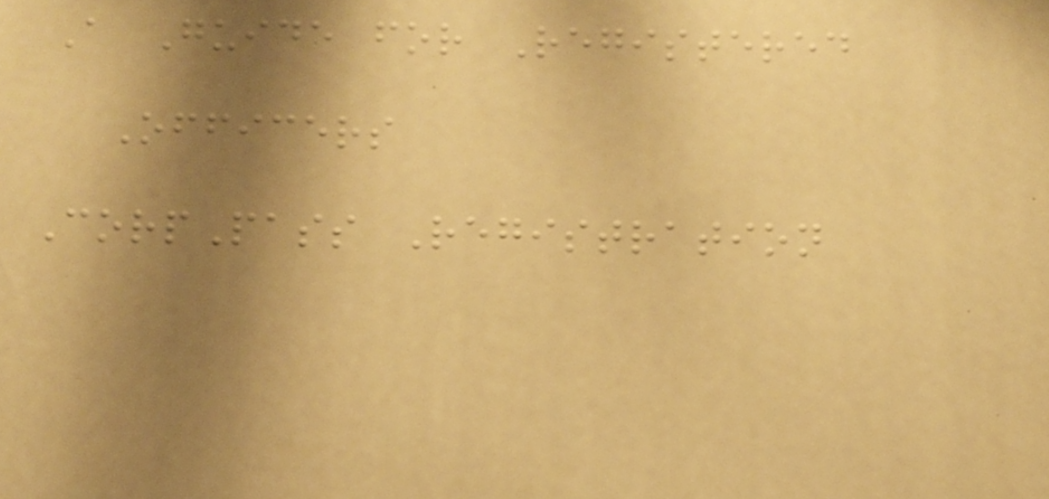A Guide for Registered
Officers
CorpPass Registration
